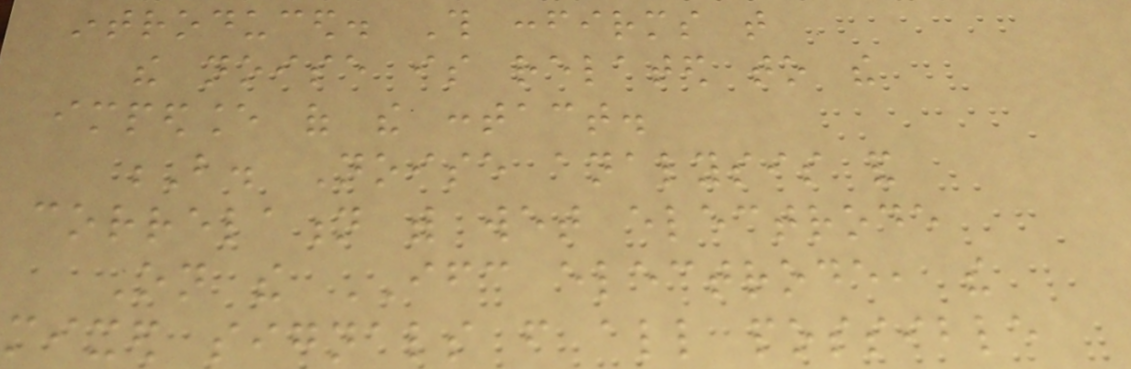introduced. This confirms that
the noise is related to the
impedance of the contact.
B. Noise analysis and
correlation with wet electrode
On the IFC electrode, the
mixed signals from all possible
